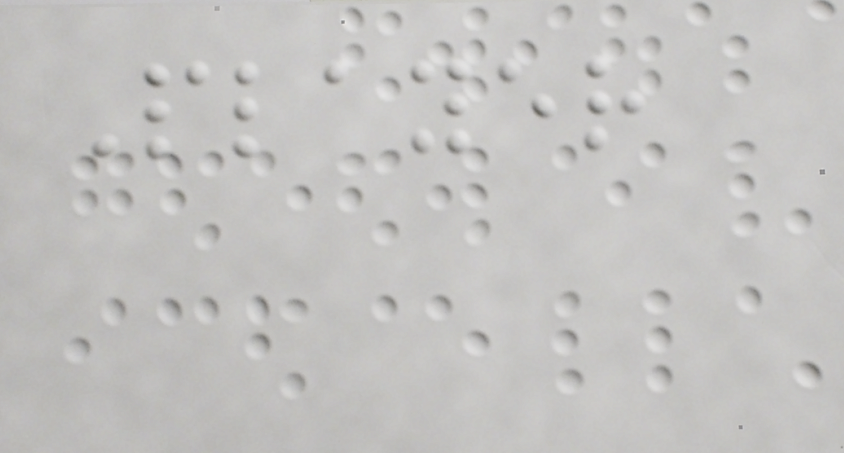Player
